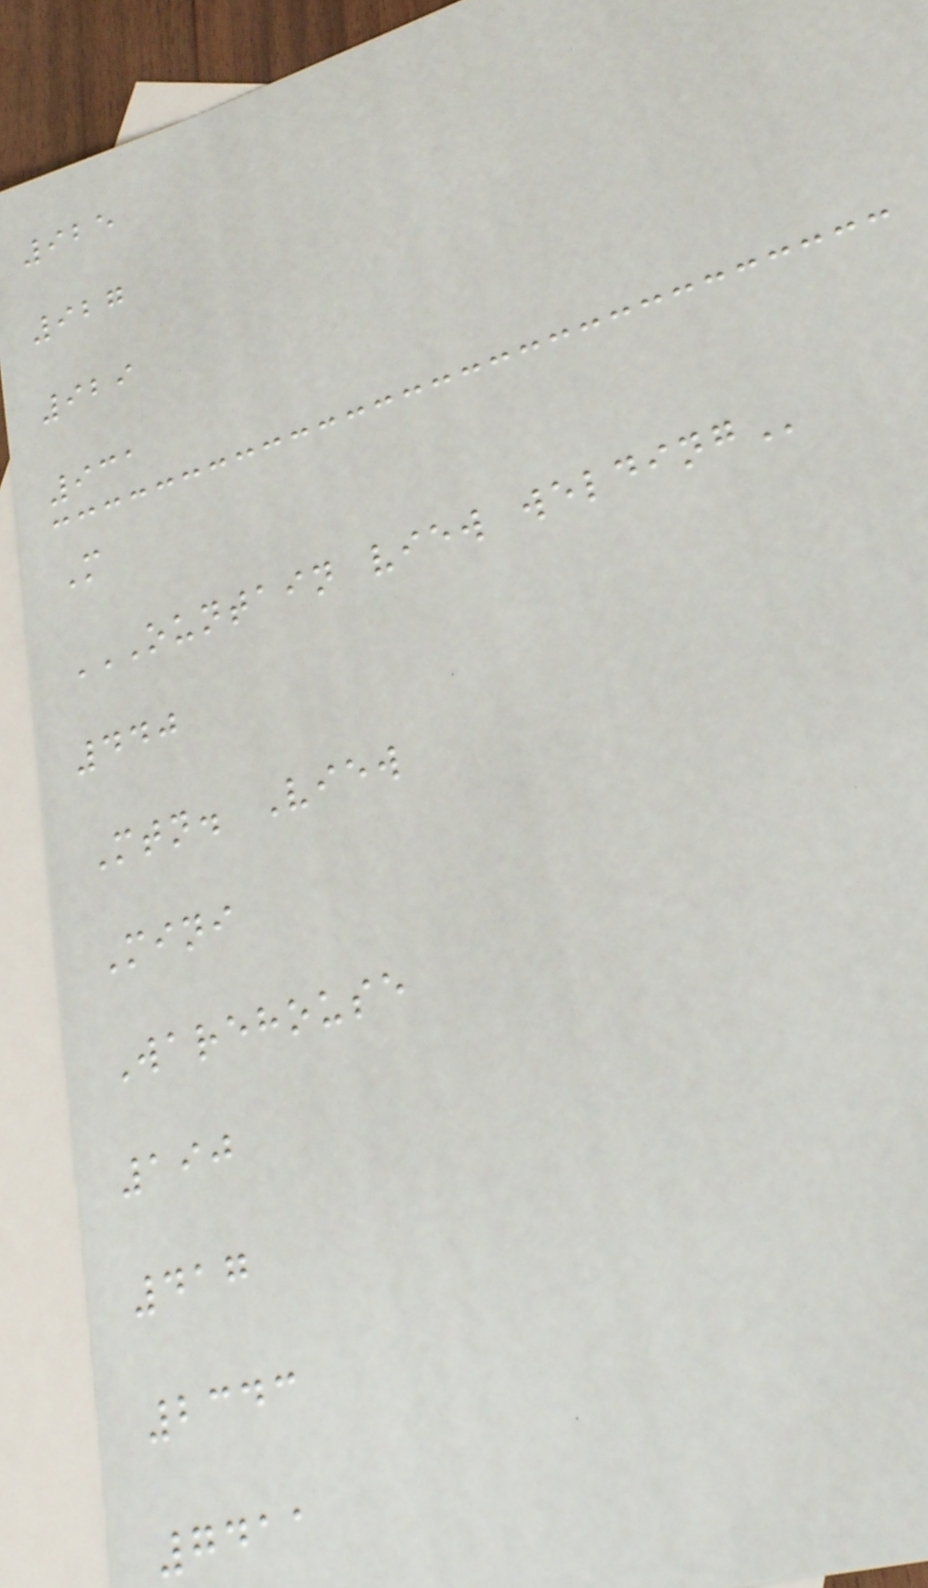925
927
929
931
M
OUNTAIN VIEW WELDING
440
Mtn. View
Mini
Warehouse
190
417
2343
7411
